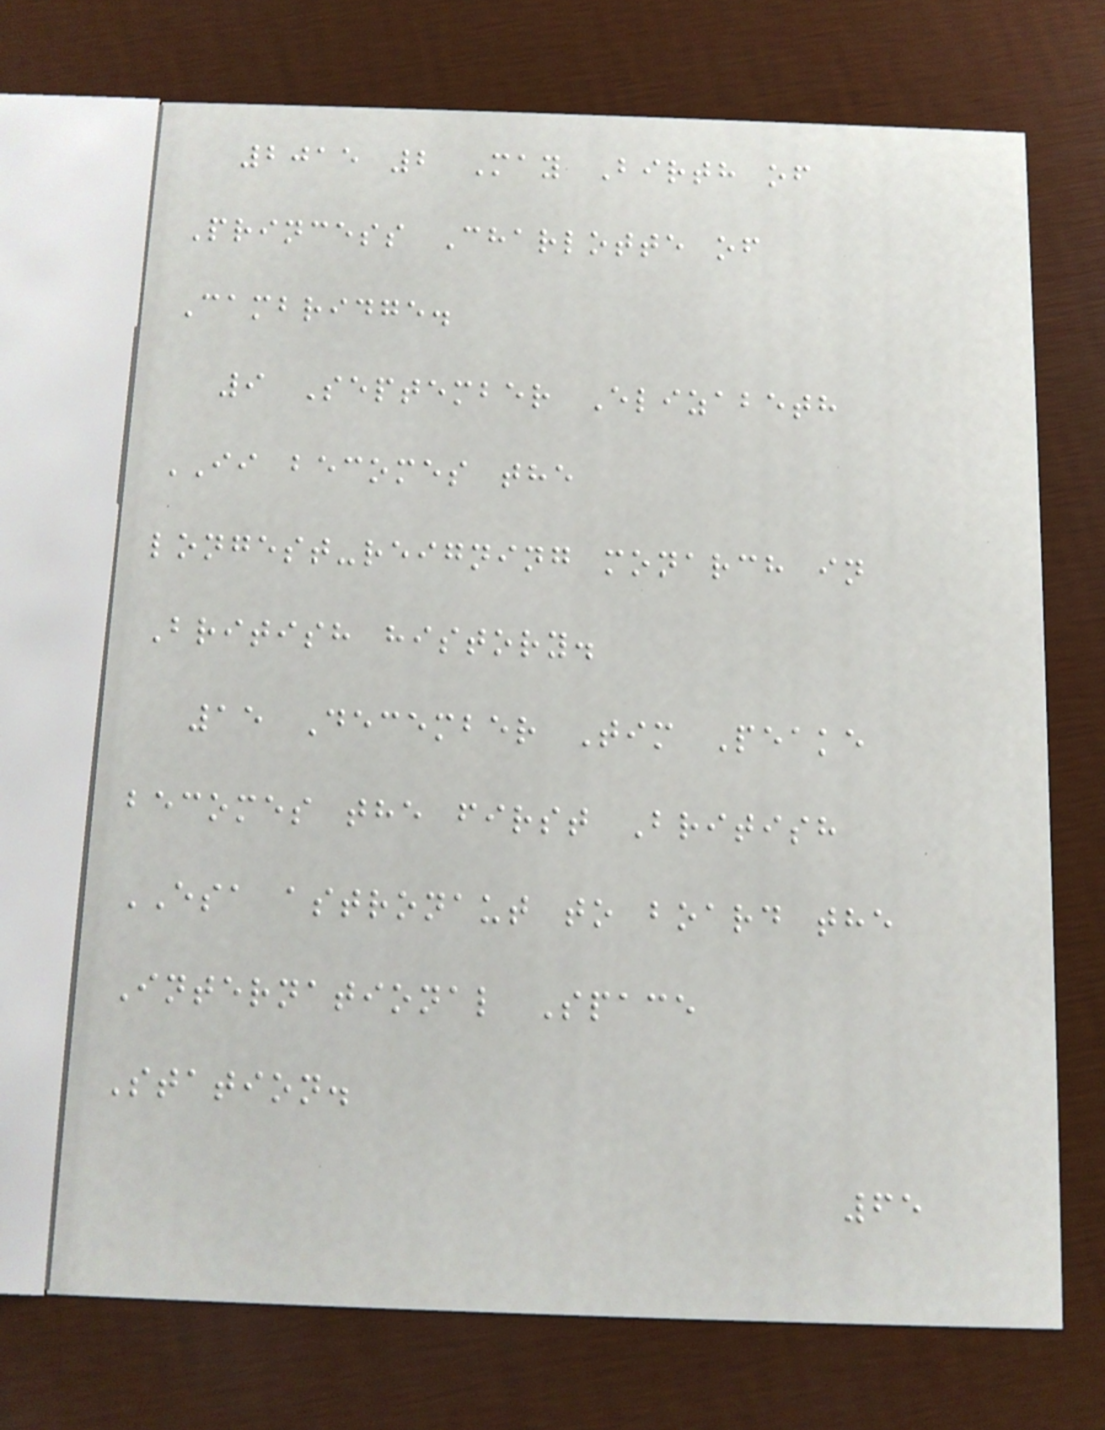2015 2 May Birth of
Princess Charlotte of
Cambridge.
9 September Elizabeth
II becomes the
longest-reigning monarch in
British history.
15 December Tim Peake
becomes the first British
ESA astronaut to board the
International Space
Station.
65
